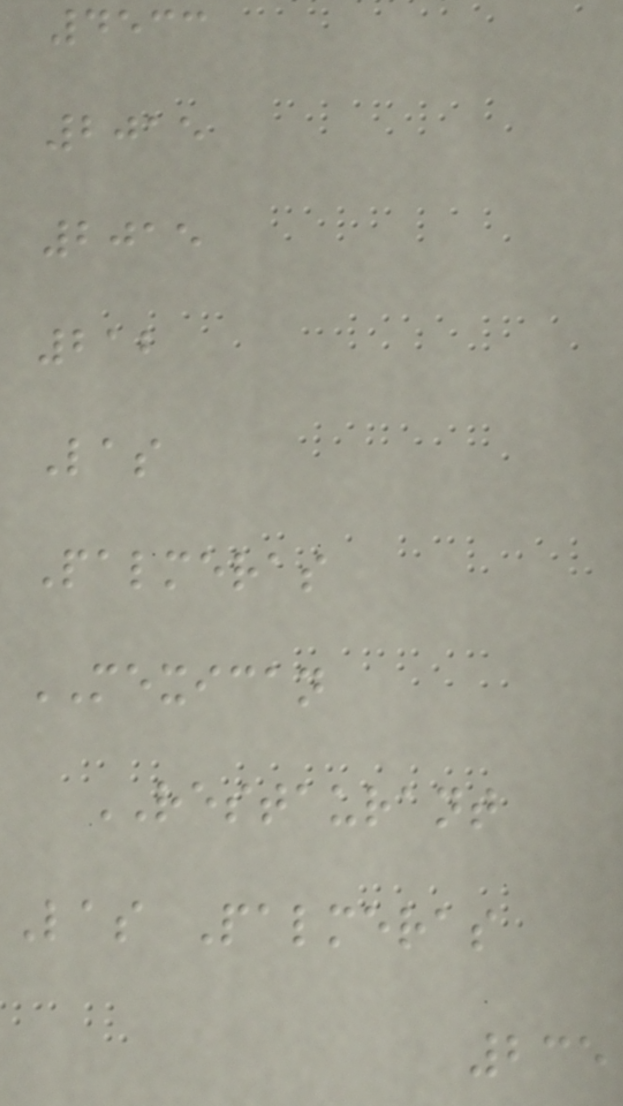4533
2015
2015
212
Las
Palmeras
MEXICAN
RESTAURANT
Las Palmeras
235
